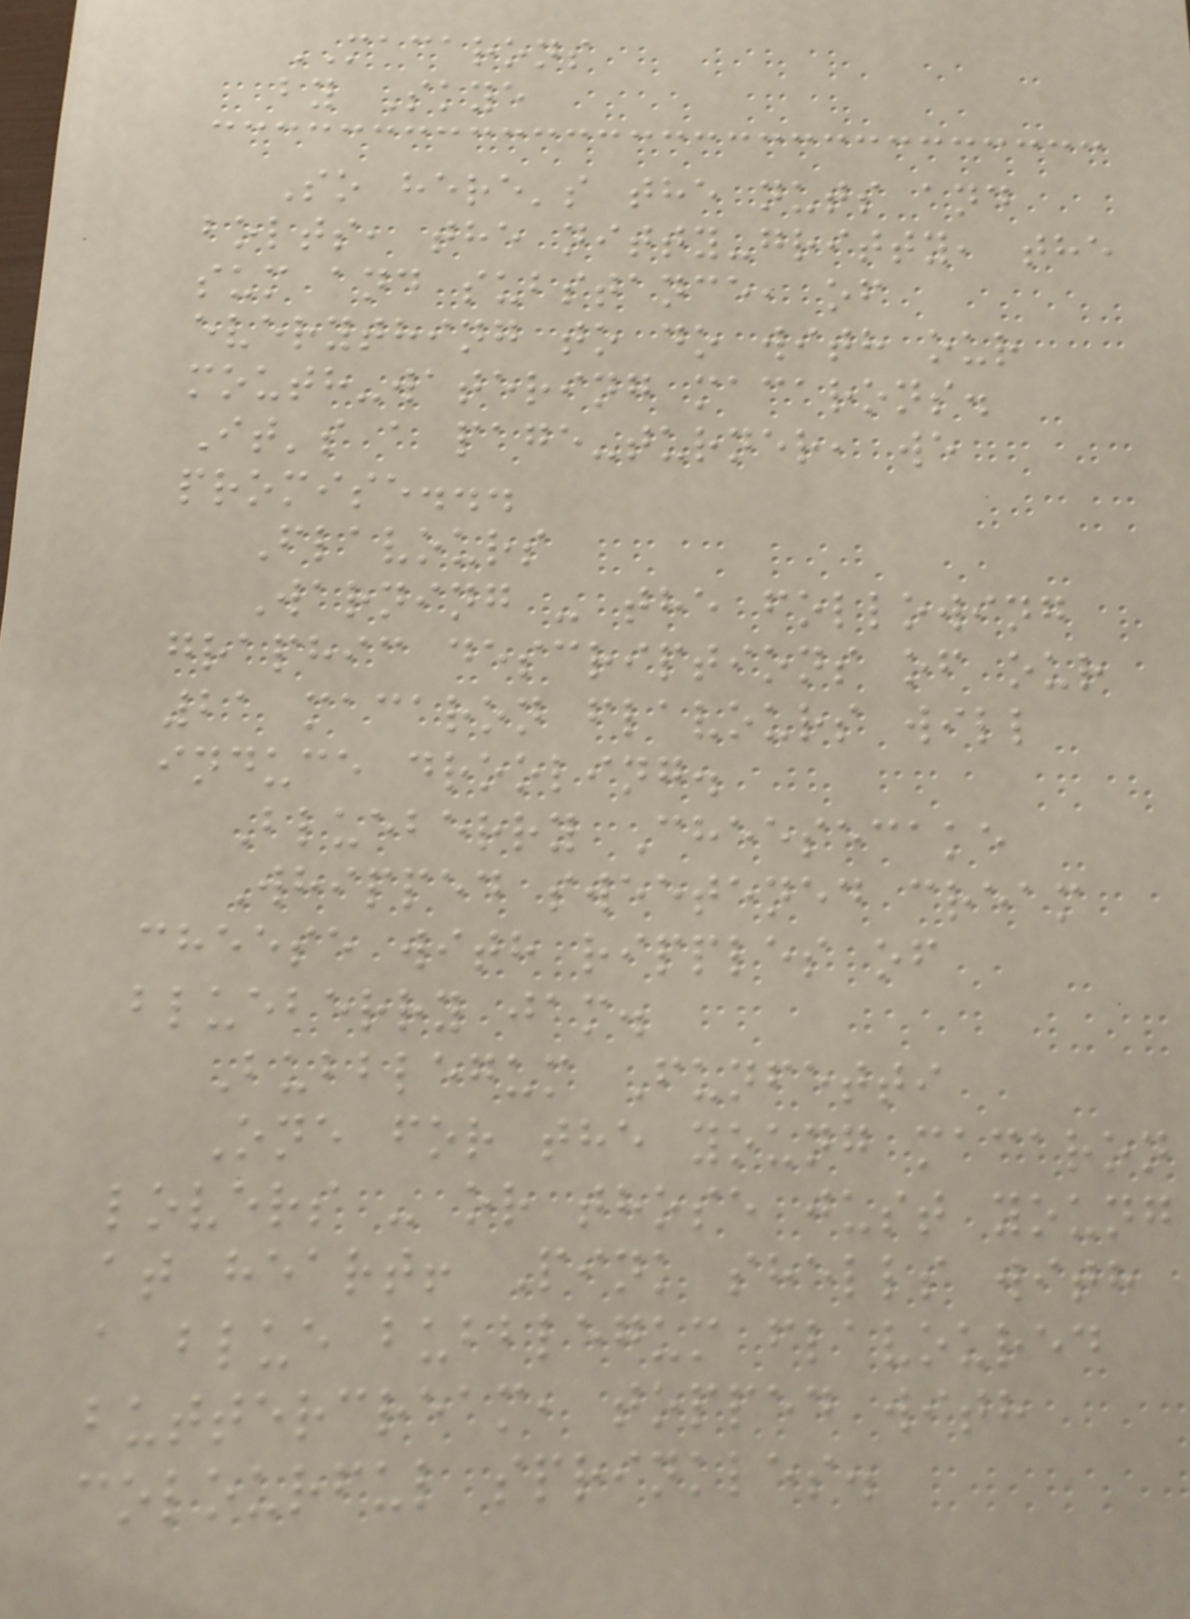MACARONS
by Skye
So here's the nuts and
bolts, the nitty-gritty, the
sum and substance, of
everything to do with our
mouth-watering macarons.
It's a page-turner, we
promise...
Flavours
Warning - the following
graphic descriptions of our
21 macaron flavours will
induce drooling.
Blueberry Cheesecake
Whipped sweetened cream
cheese with ripples of
blueberry jam.
Bubblegum Funfetti
One for the young macaron
lovers - or those just young
at heart! Pink shells with
a blue bubblegum flavoured
buttercream, topped with
colourful sprinkles.
